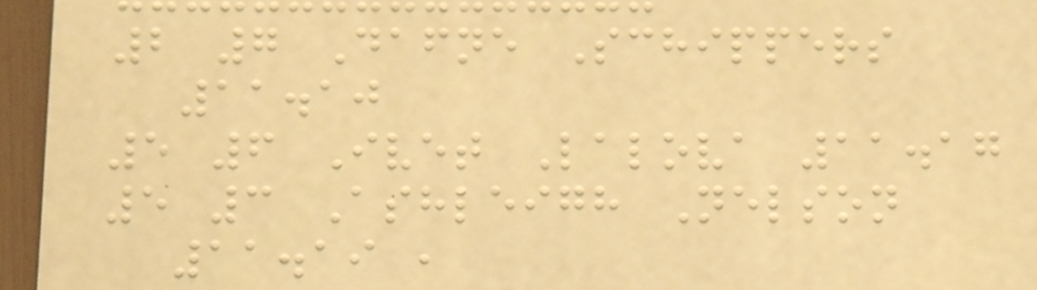2 7 Dafne Schippers
11.10
5 6 Ivet Lalova 11.17
5 3 Ashleigh Nelson
11.19 ,
